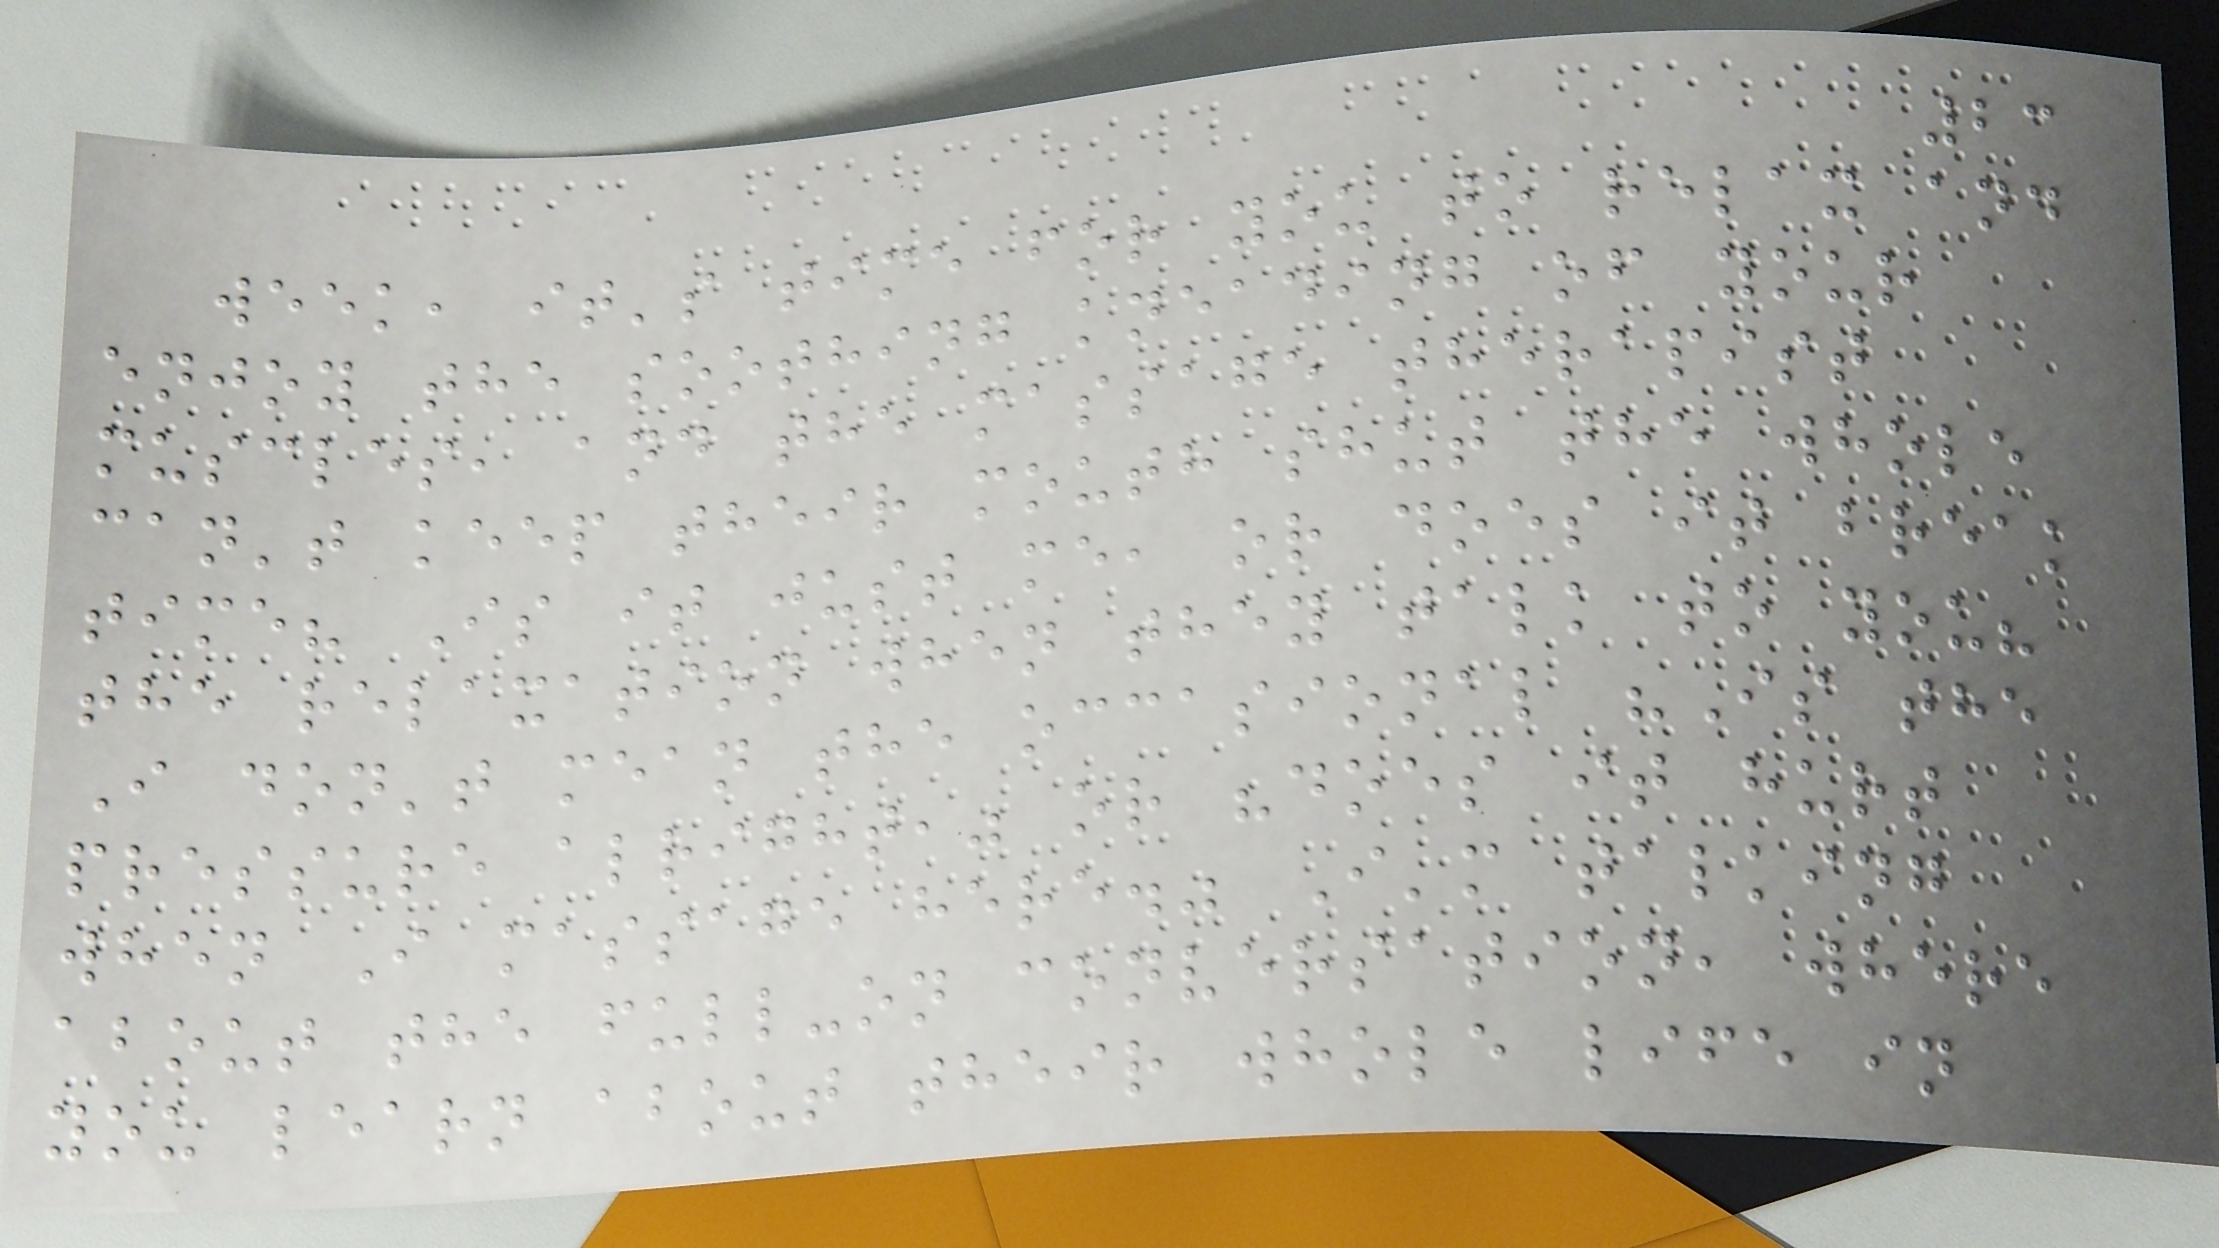23
week, it's time for you to relax and
enjoy the soothing kneading of your
muscles, and the massage therapist
can't keep their mouth shut the whole
time? Is it just me, or does it break
the relaxation when they talk to you?
I don't mean the occasional "Is the
pressure alright," or "does it hurt
when I massage here." I'm talking
about the full-on conversation, where
you learn about their whole life in
